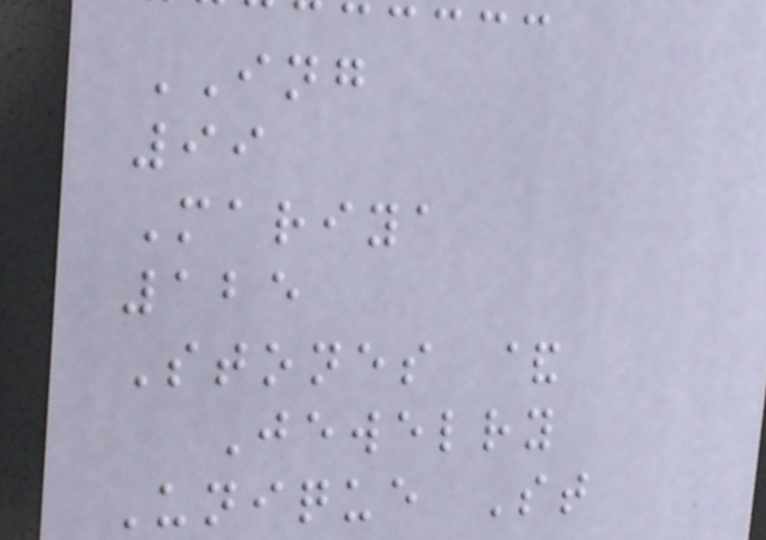ING
99
Mariya
125
Stones &
Jewelry
Unique St
